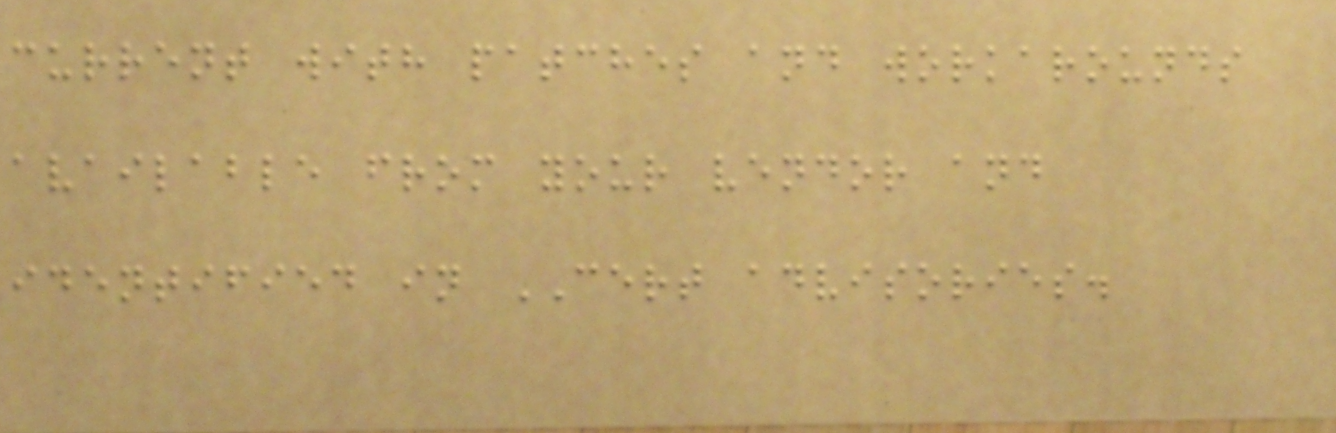current with patches and workarounds
available from your vendor and
identified in CERT advisories.
